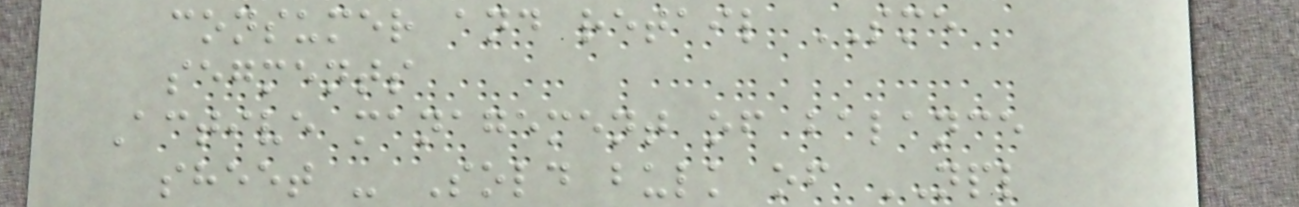consumer and retail SME
segments
Active management of balance
sheet - Sold bulk of NPL
